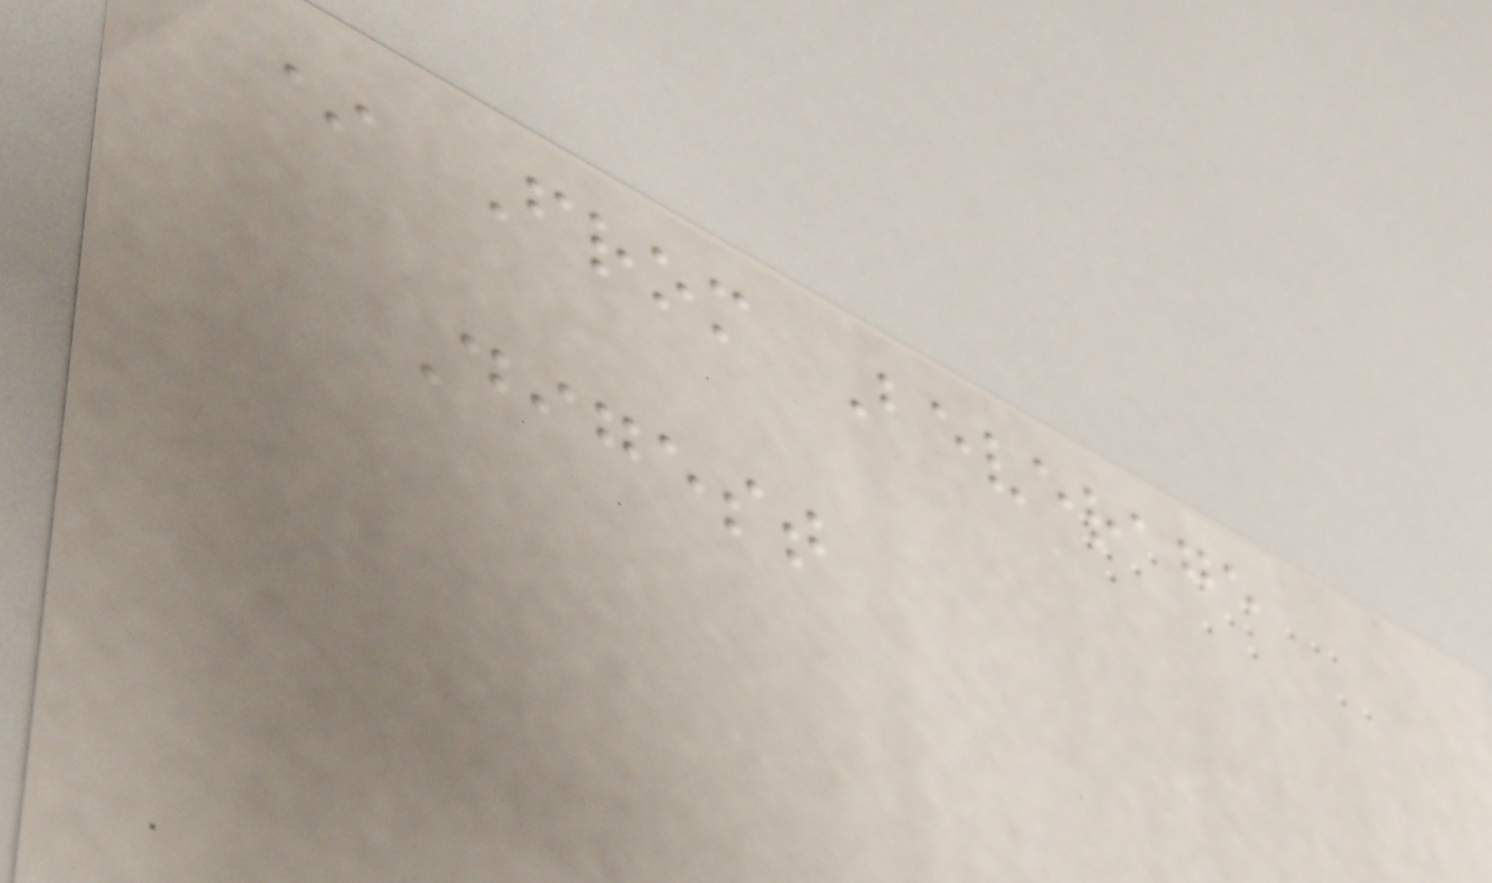* From Beverage
Digest
